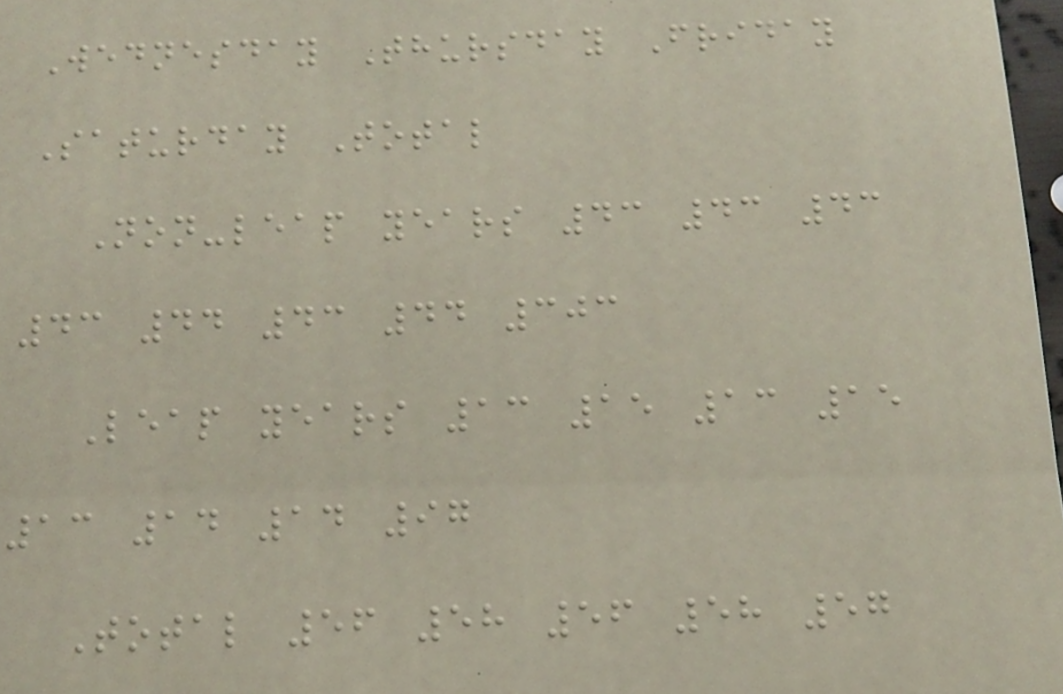Wednesday Thursday Friday
Saturday Total
Non-leap years 43 43 43
43 44 43 44 303
Leap years 13 15 13 15
13 14 14 97
Total 56 58 56 58 57
